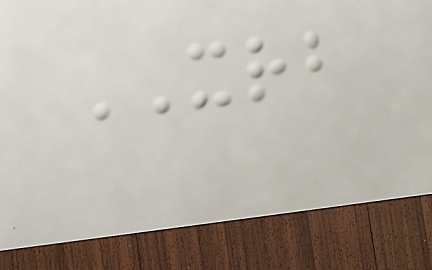XRB
